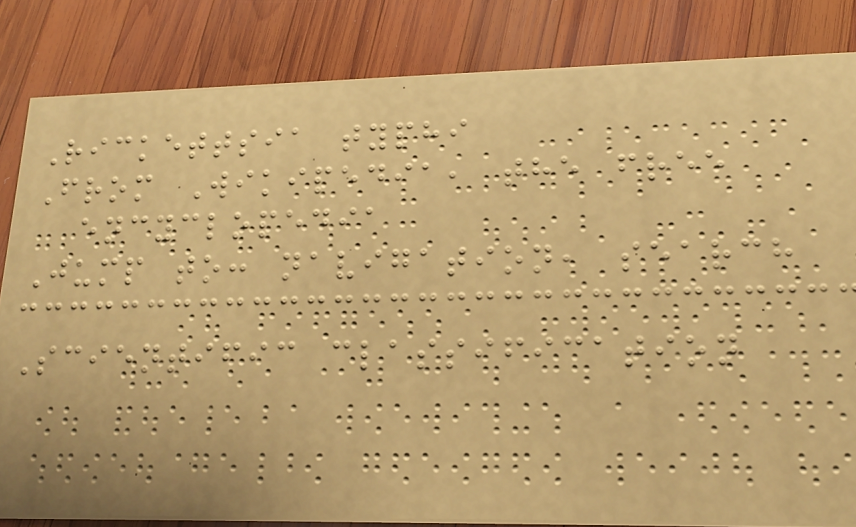Rickettsia typhi
From Wikipedia, the free
encyclopedia
Jump to: navigation, search
Scientific classification
